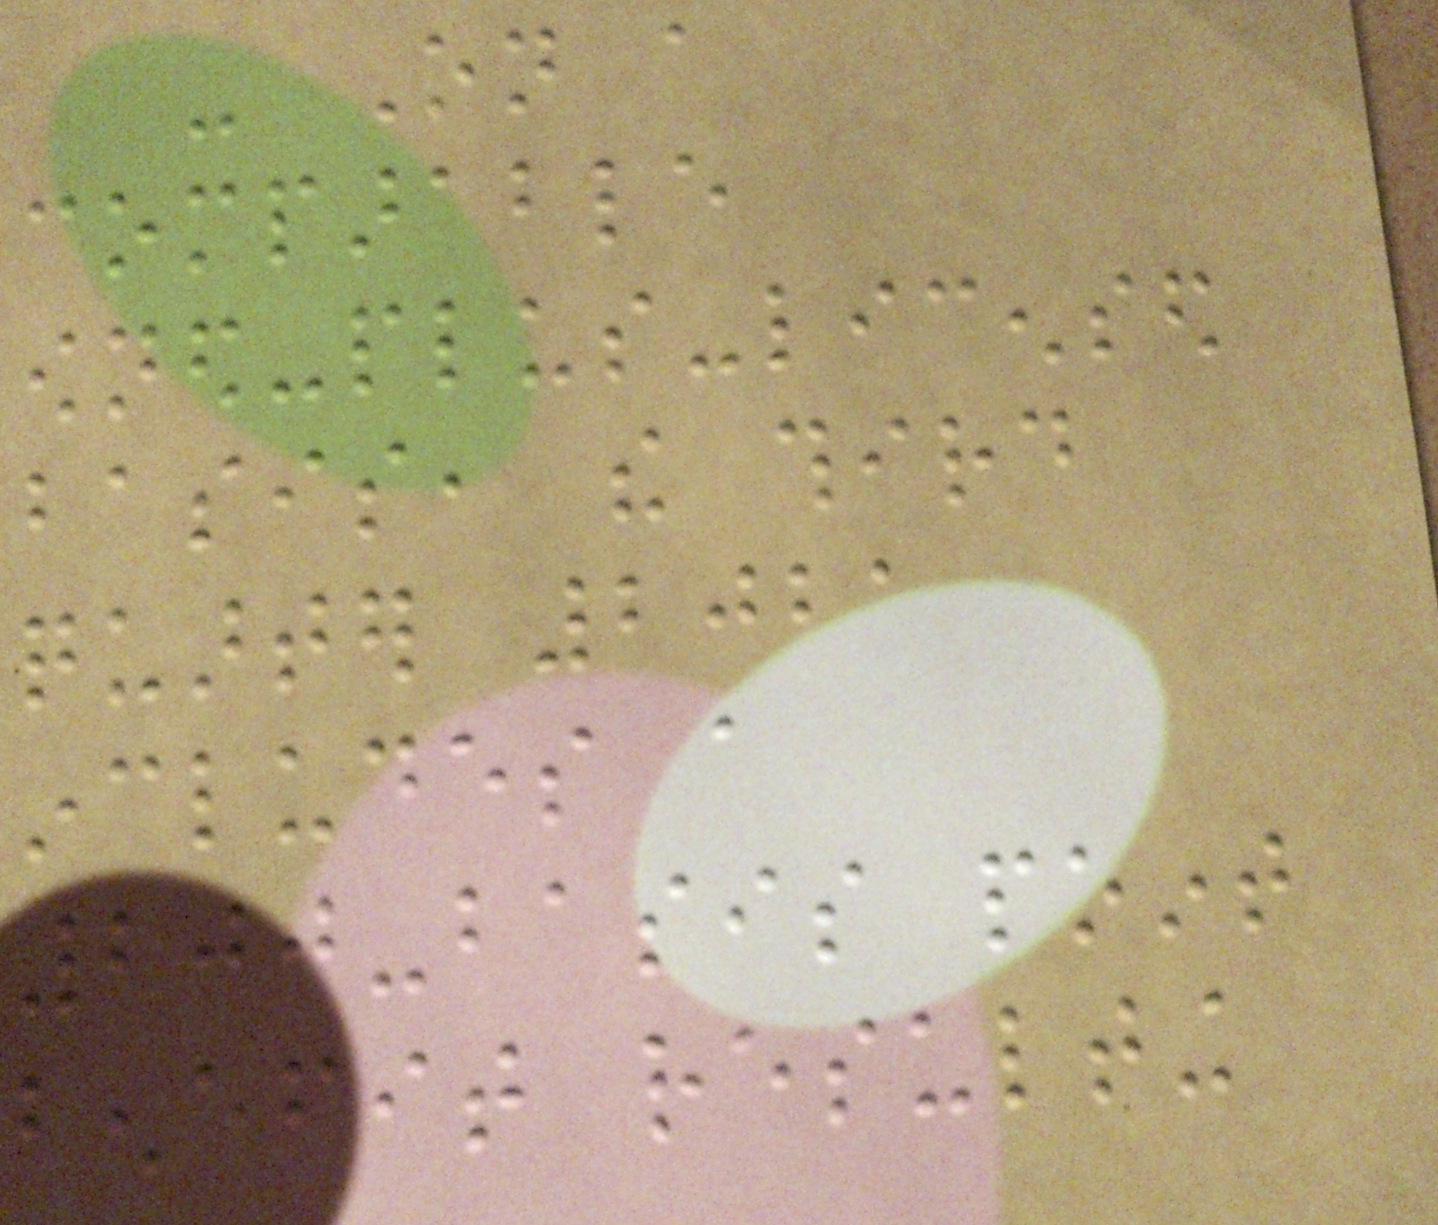- On a
comparable
owned-plus-licensed
basis, the third
quarter 2021
includes a
200-basis point
benefit resulting
